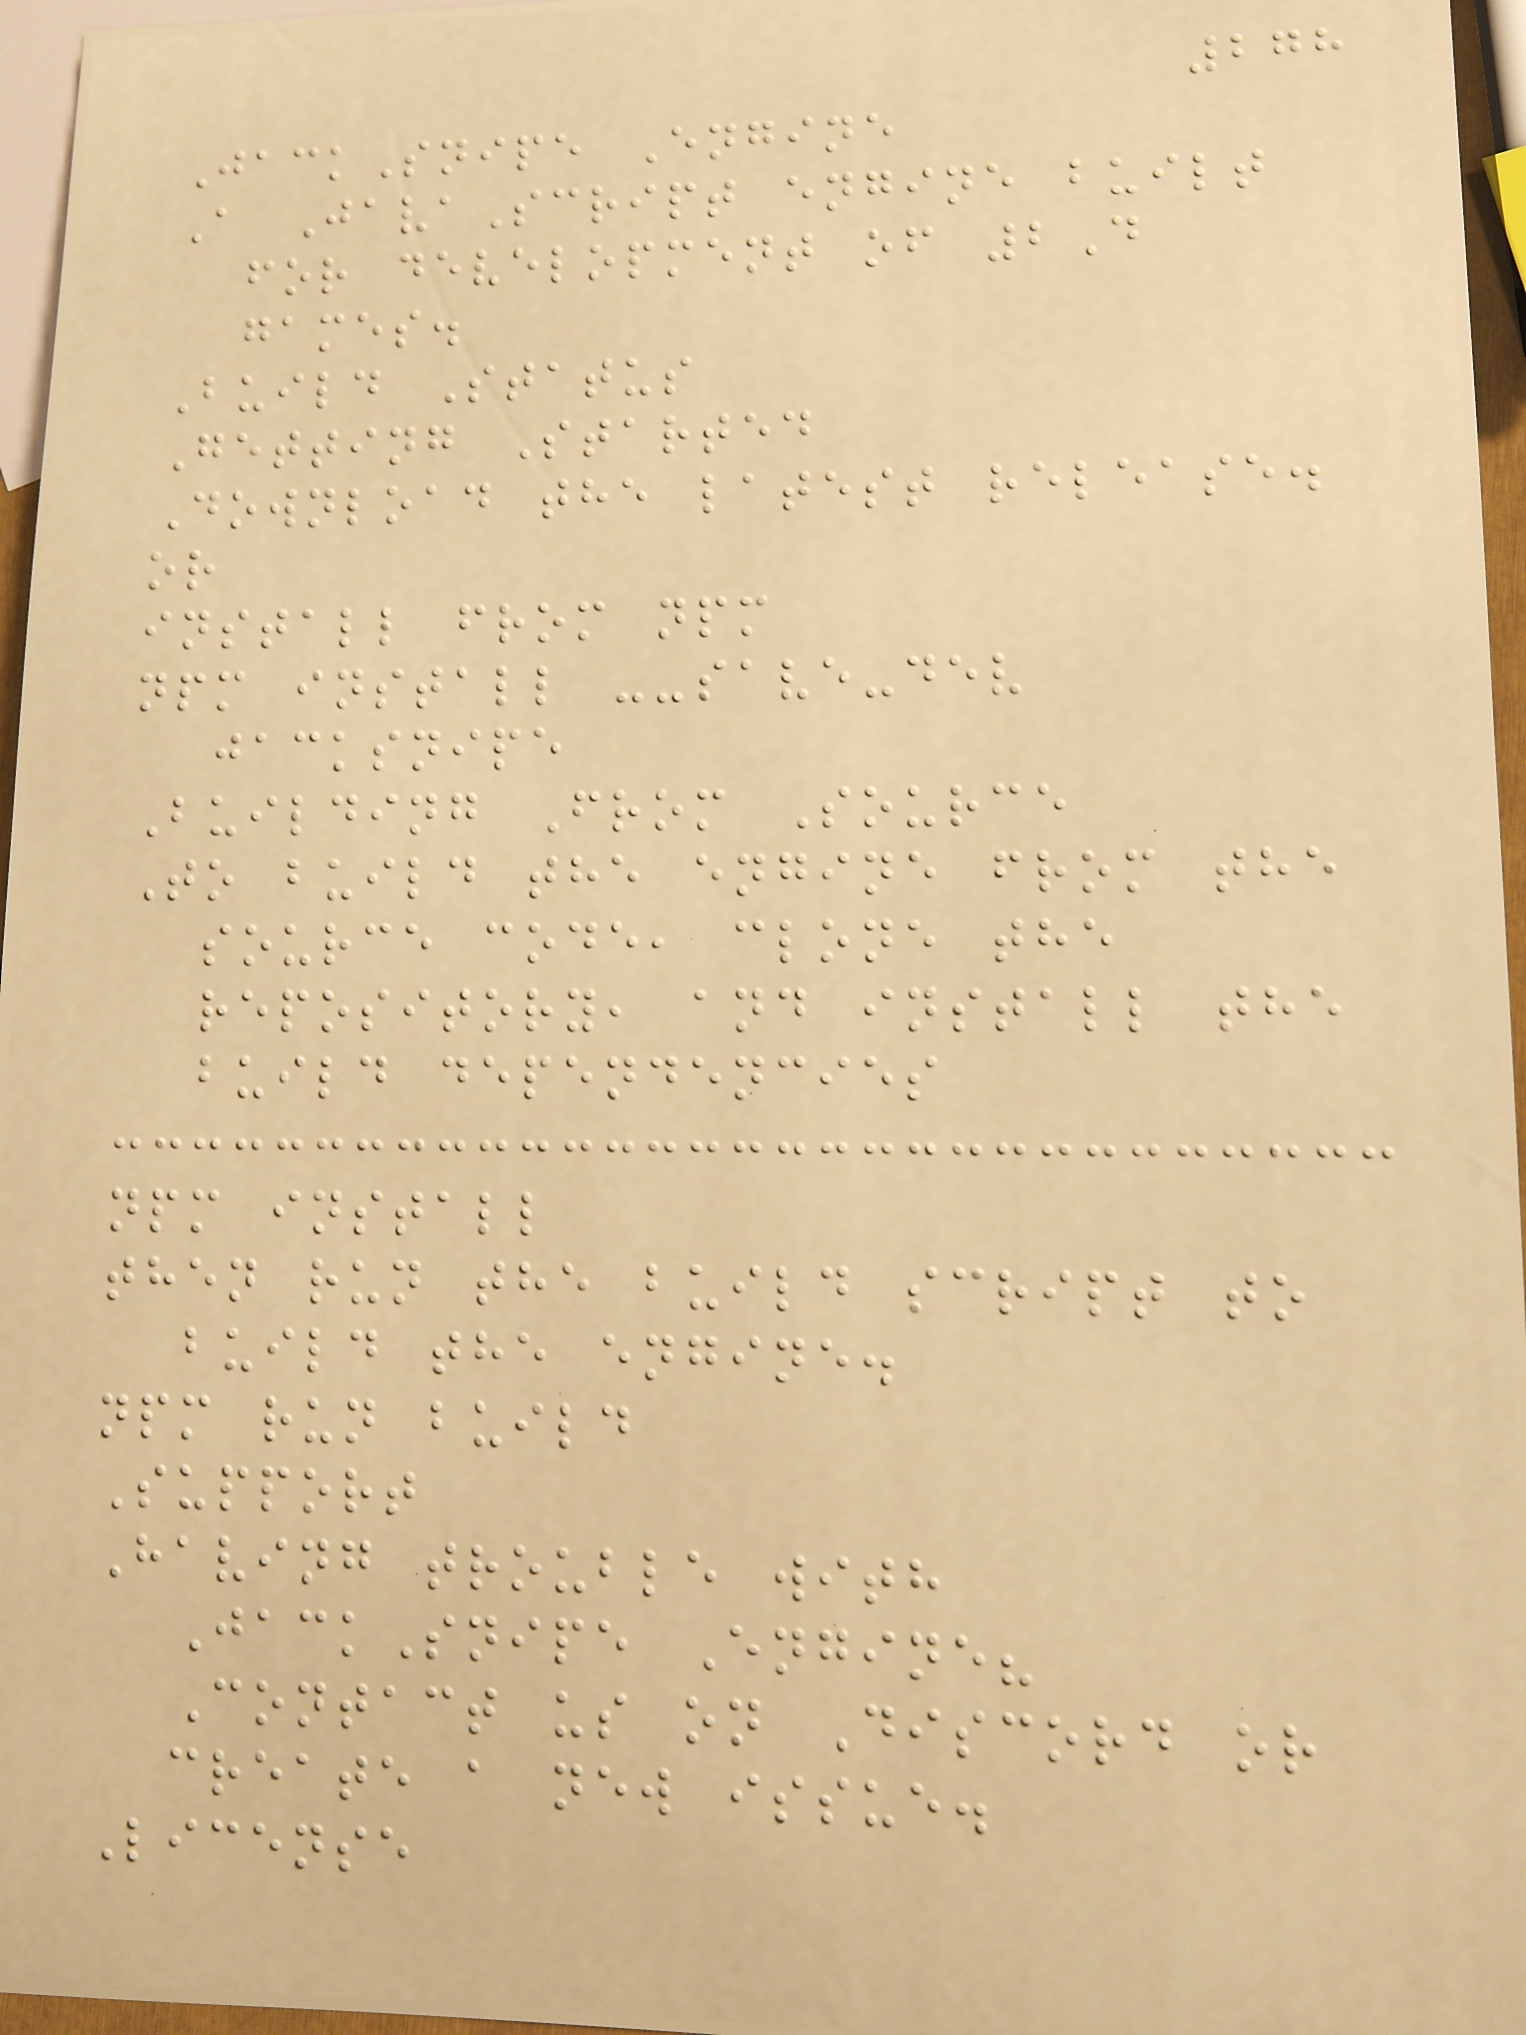278
JackSnipe Engine
A JavaScript engine built
for development of 2D
games.
Build Status
Getting Started
Download the latest release.
or
install from npm
npm install --save-dev
jacksnipe
Building From Source
To build the engine from the
source code, clone the
repository, and install the
build dependencies
npm install
then run the build script to
build the engine.
npm run build
Support
Having trouble with
JackSnipe Engine?
Contact us on Discord or
create a new issue.
License
